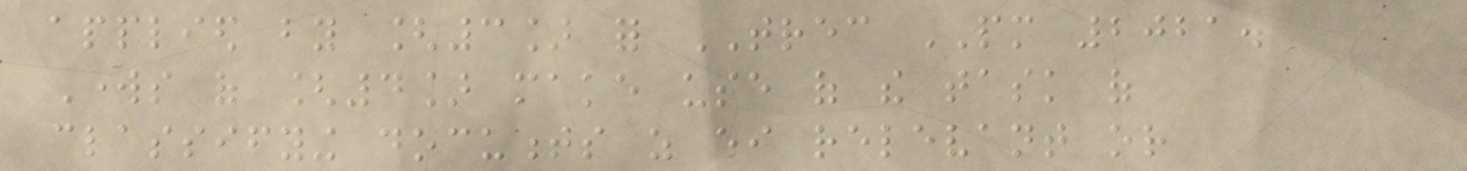applied by [3] for TREC PM 2021.
Works of [4] make use of the task of
classifying documents as either relevant or
